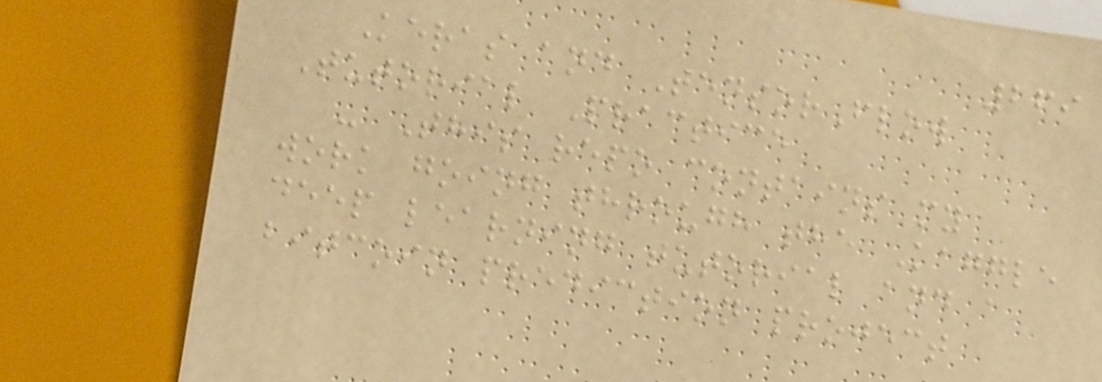269
Keras and TensorFlow
Tutorial Practice
- This repo contains my
work going through the Kaggle
deep learning tutorial and a
bitcoin prediction project
